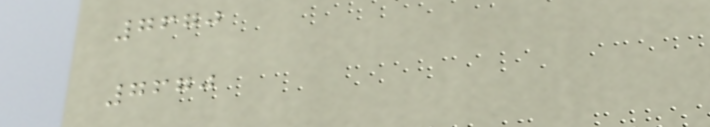7670
7670
